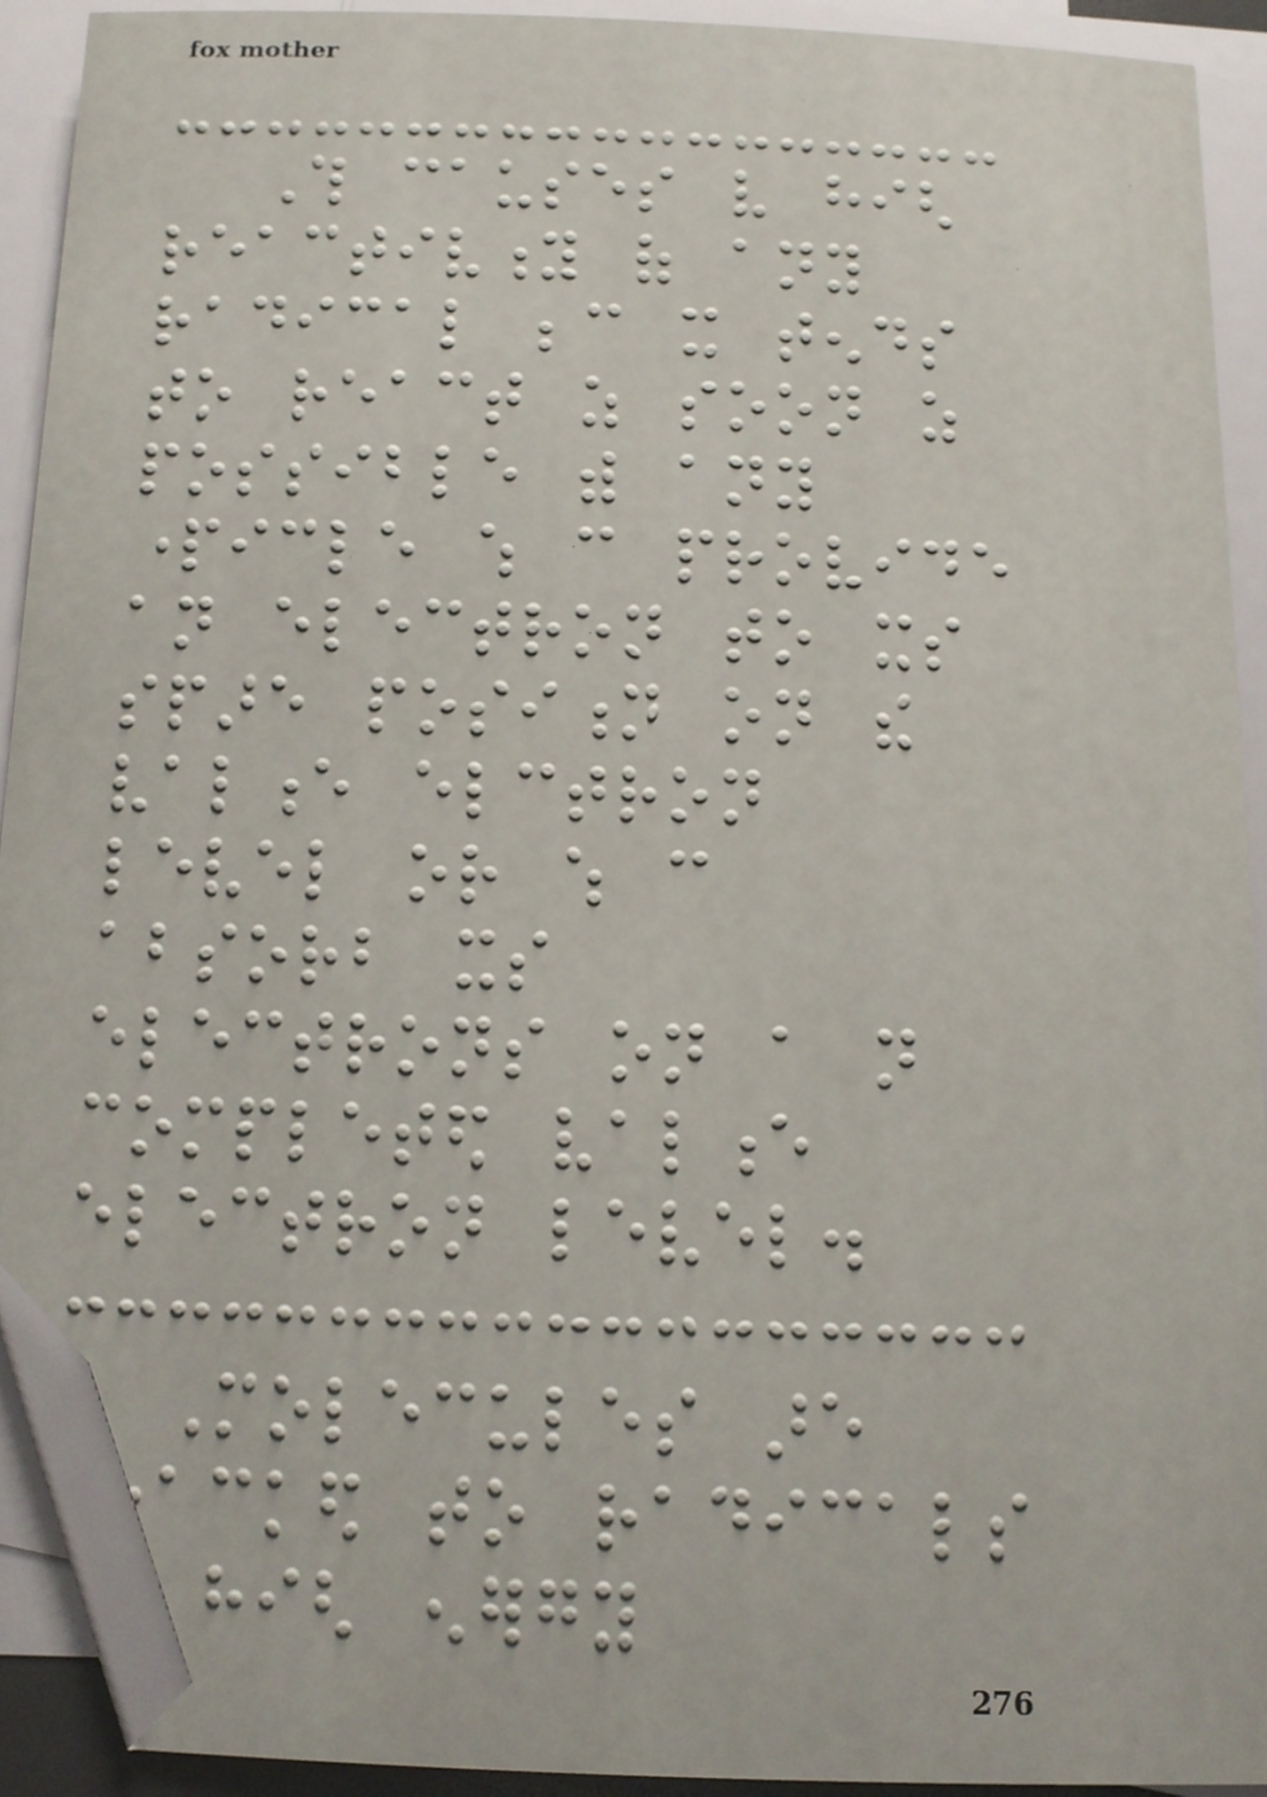This causes very high
reactivity of any
radical because it tends
to react as soon as
possible with any
particle which can provide
an electron to its
spare position on the
valence elctron
level or which can
absorb its
electrons on a not
completed valence
electron level.
Molecules are
cracked to radicals
by high energy
